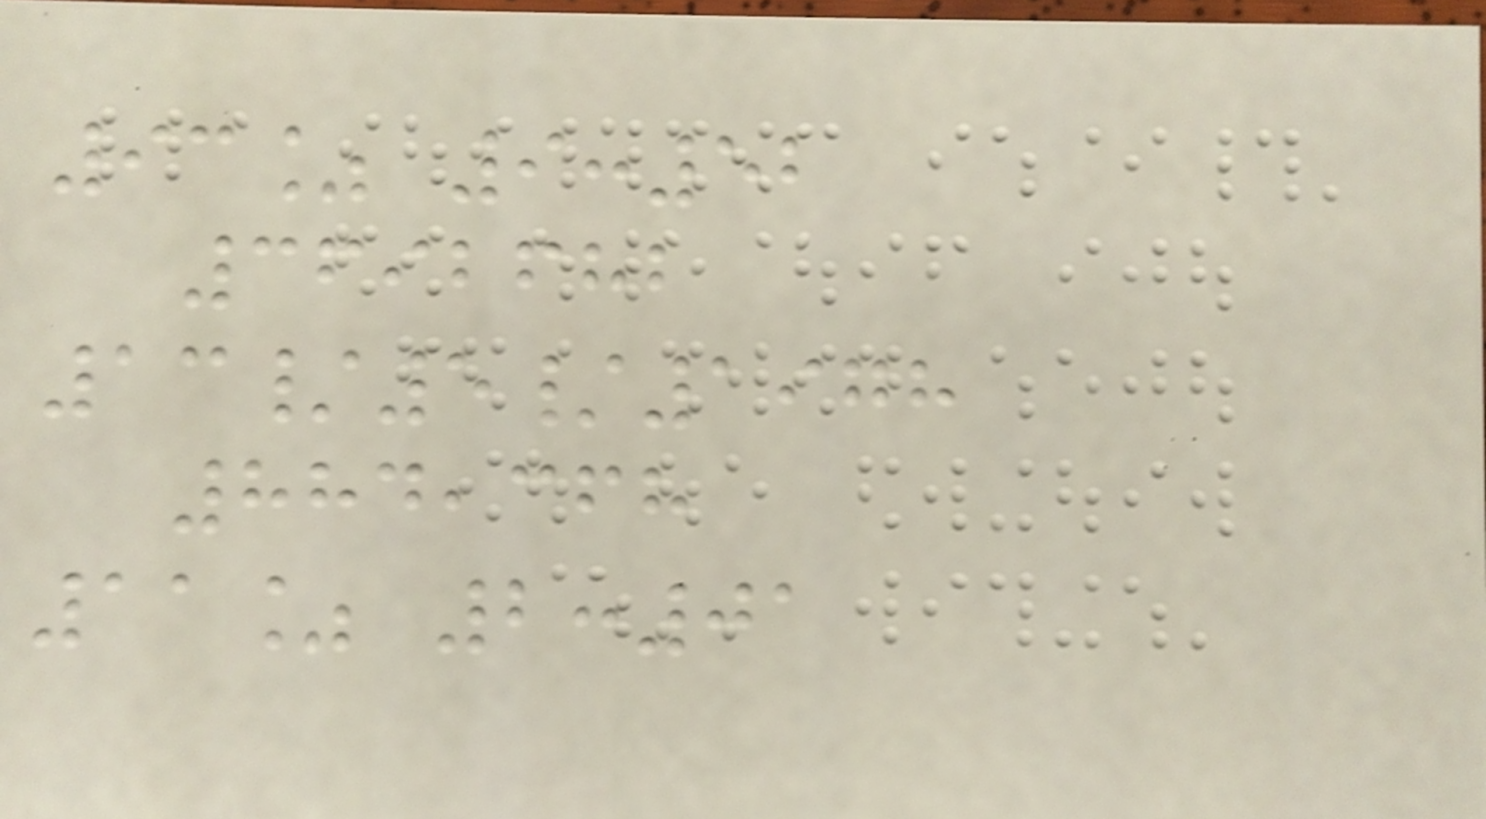93% 9:52
3692682
13/5/1978
884,368
11% 2:01
